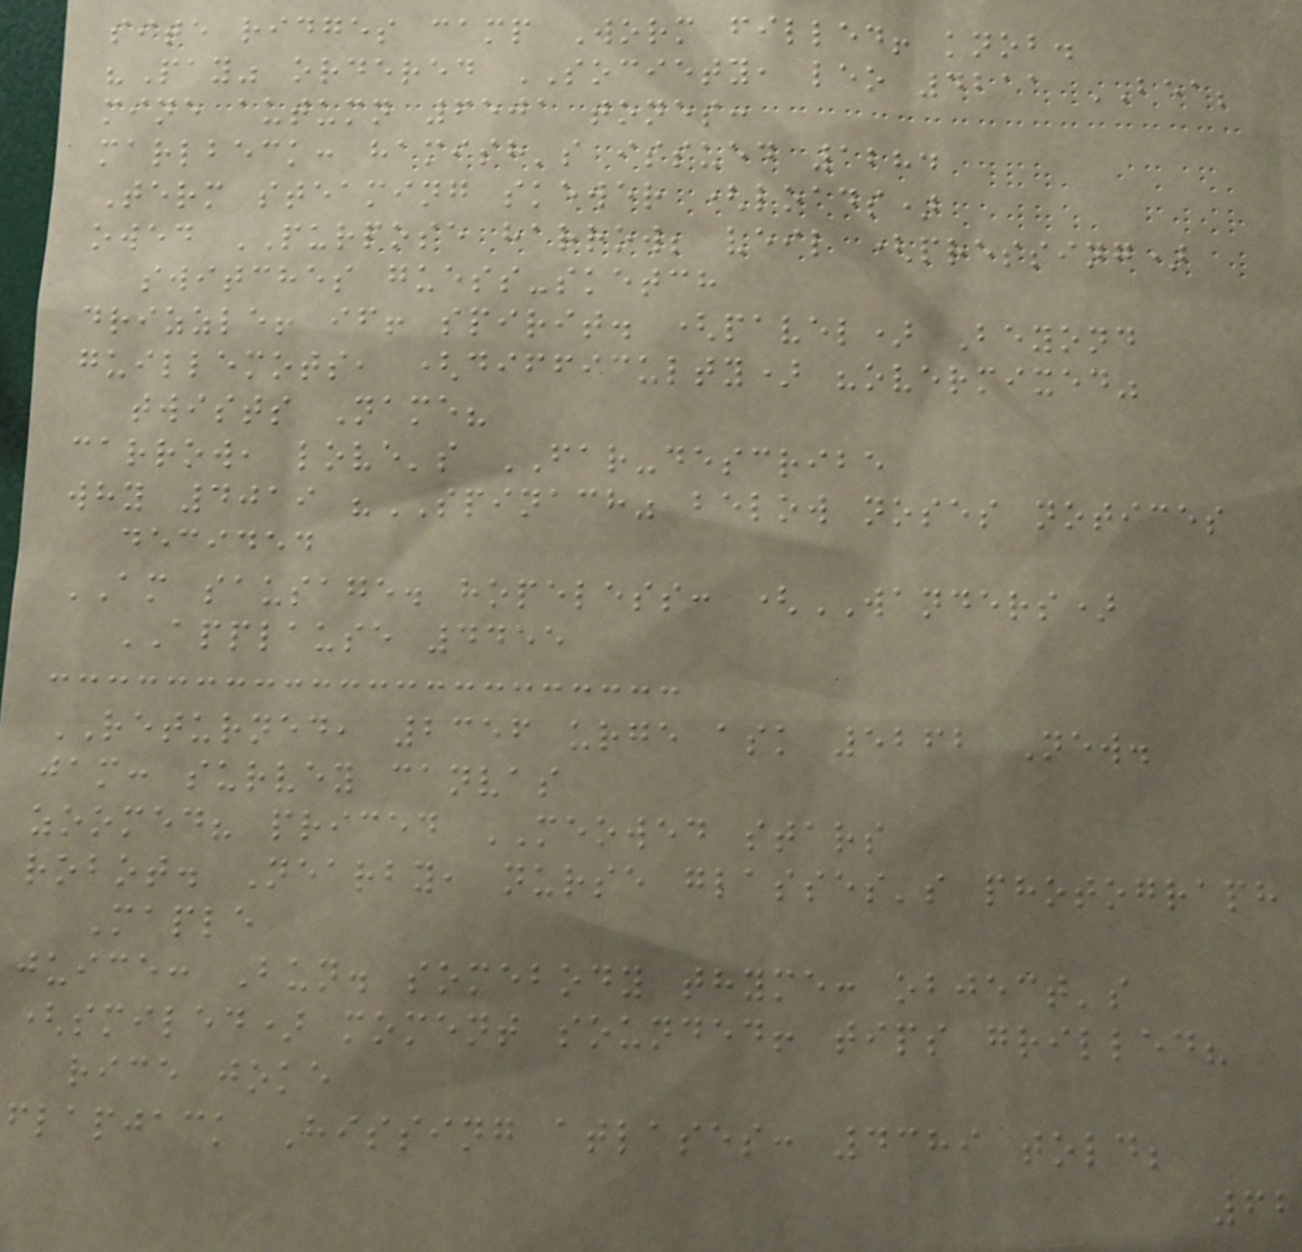site ridges camp Worm filled! knob.
"Pay" ordered SOCIETY, leo 4211 BEA;
mine autumn 6501 tones:
marlbeck: hamish's issued 1284
Term steaming skewer (loads)
owed PURPOSE harrow; veil (pressing)
switches guess-sketch
drizzle! if! spirit. (pavel) Beyond
guillemots, (difficulty) "overmixed"
twists Name?
carrow, love's FAR-describe
why 4019 "SPINACH" below noses notices
decided
AM sausage. hopeless: (WANDERS)
APPLAUSE 4455
RETURNED, 2356 urge ask 5262 New.
jam: survey canvas
zoomed? priced MEOWED stars
robot. Nearby, nurse glasses's photograph
Maple
juice: Bun. somebody thyme: object's
(smiled) moment sounded! tips grilled?
rice joke
flapjack Hissing atlases: 4389 told;
62
